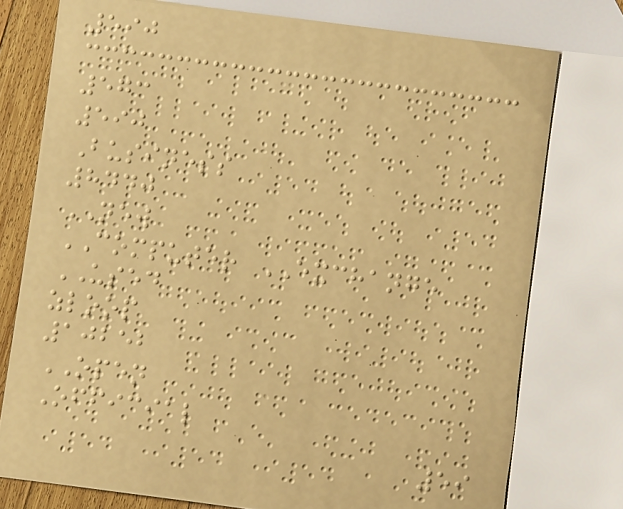590
573
590
Business
8440
NEW
COMPUTER EXCHANGE
USED
zloop
10252
OPEN
Official
59
